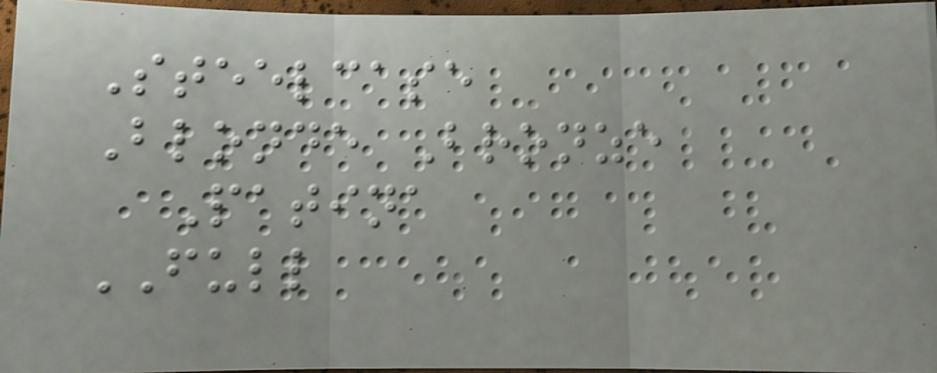Steelcase
Blonde Bronze
Patina
FULL
